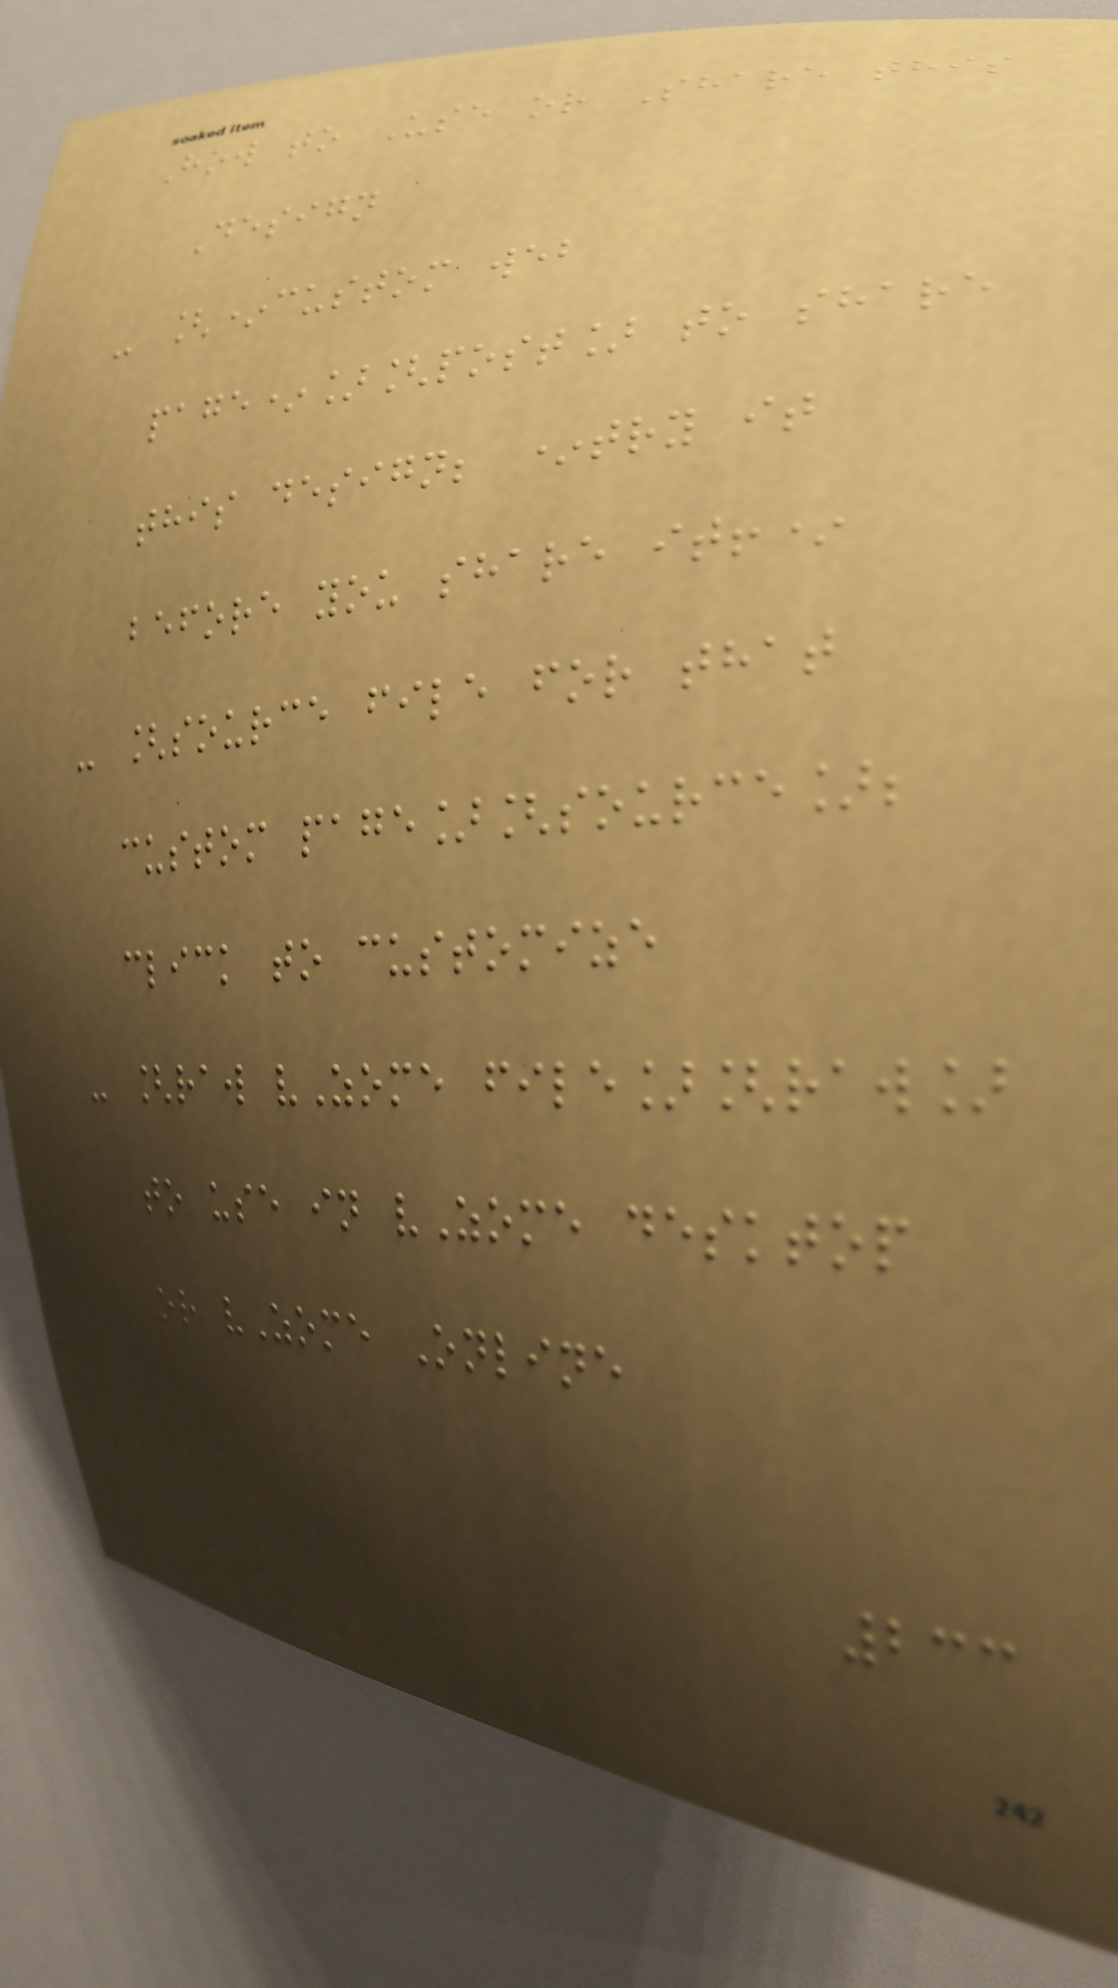How to Use or Share this
Design
- [*custom web
page*][post] to share
this design; *try it
before you share it!*
- [source file for that
custom page][source];
click to customize
- [raw vZome file][raw]
to use in vZome desktop
or vZome Online
233
